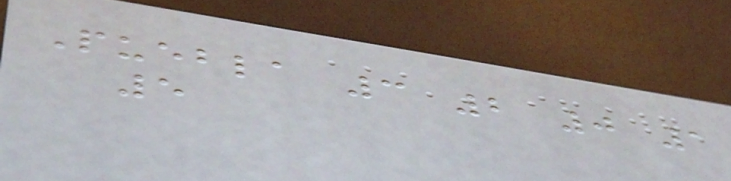Puebla 3 2 0 1
5
